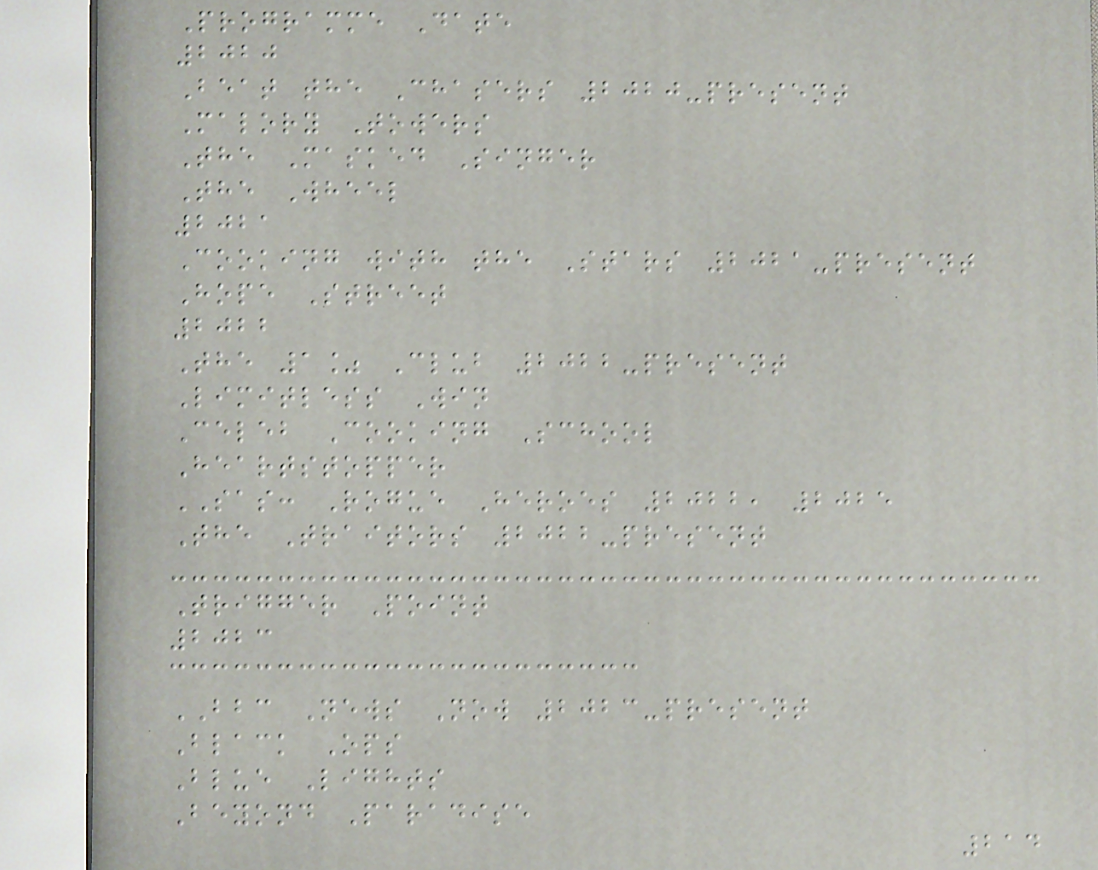Programme Date
2020
Beat the Chasers 2020-present
Malory Towers
The Masked Singer
The Wheel
2021
Cooking with the Stars 2021-present
Hope Street
2022
The 1% Club 2022-present
Limitless Win
Celeb Cooking School
Heartstopper
SAS: Rogue Heroes 2022, 2025
The Traitors 2022-present
Trigger Point
2023
BBC News Now 2023-present
Black Ops
Blue Lights
Beyond Paradise
214
